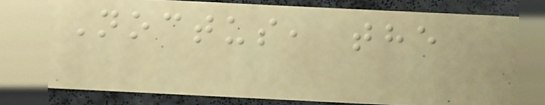Noctus, the
